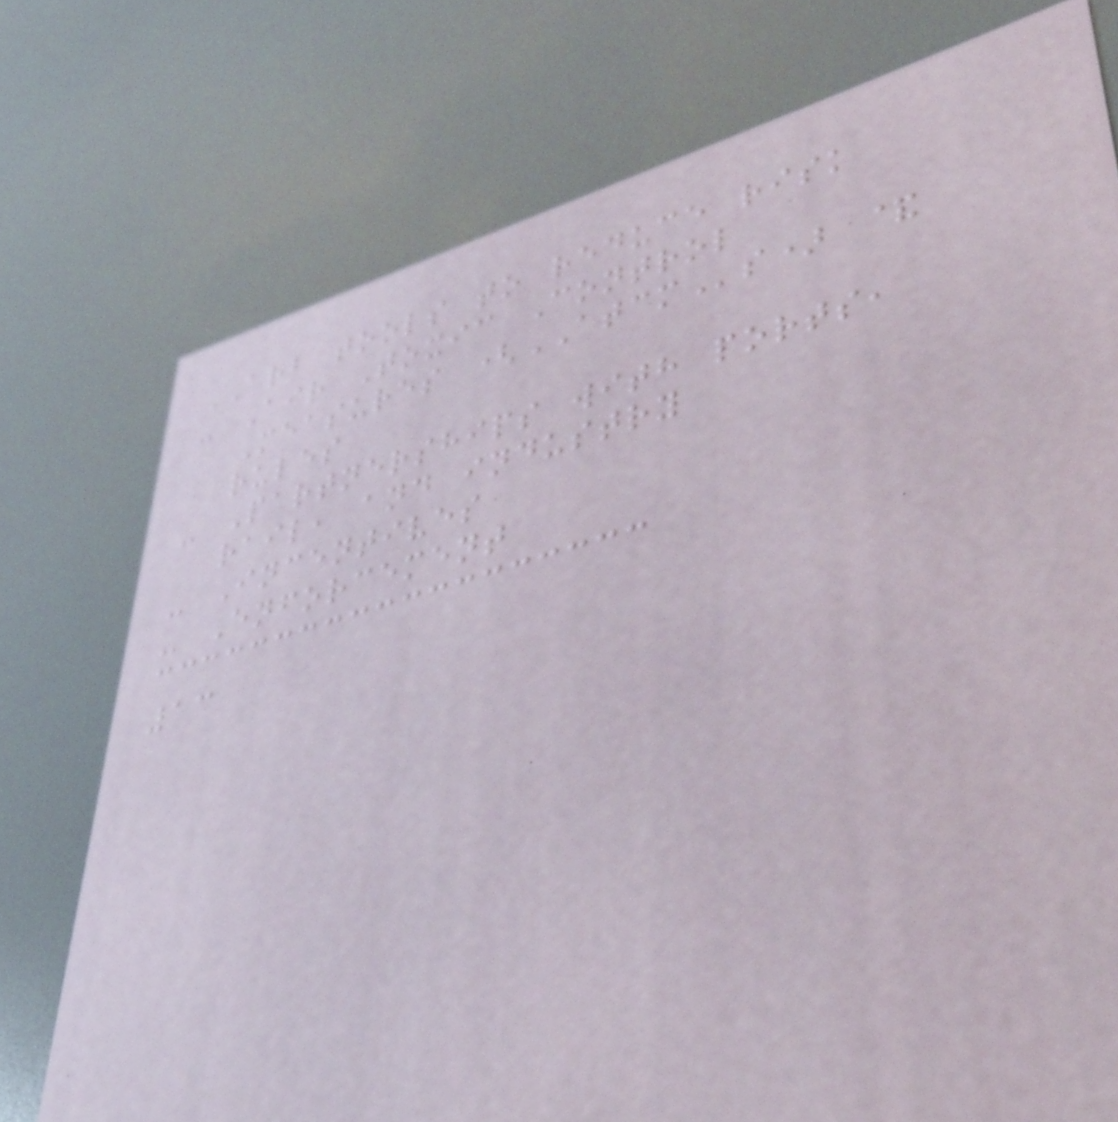ARB tools to reduce risk
- Air Toxic Control
Measures (ATCMs) &
rules
- Partnerships with ports,
rail, and industry
- Incentives
- Enforcement
13
